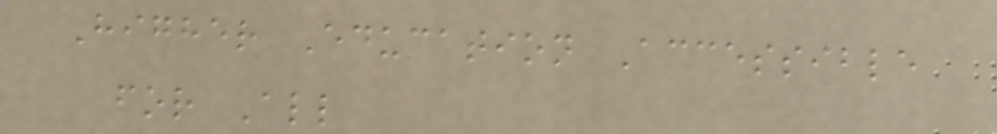Higher Education Accessible
for All
